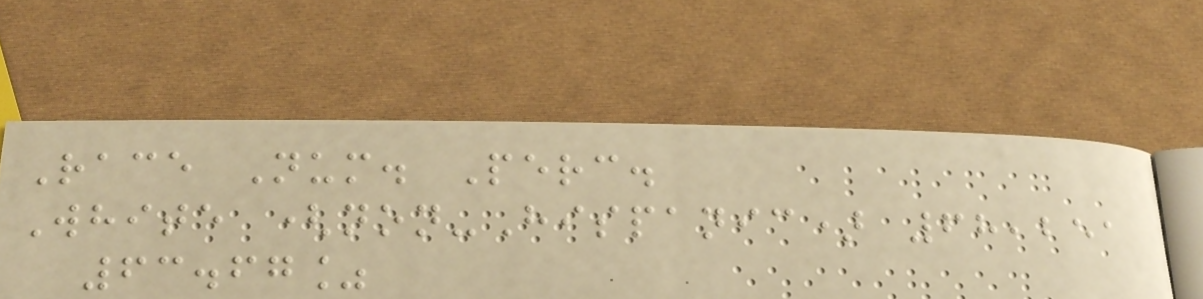Race Num. Perc.
White (non-Hispanic) 68,251
63.67%
